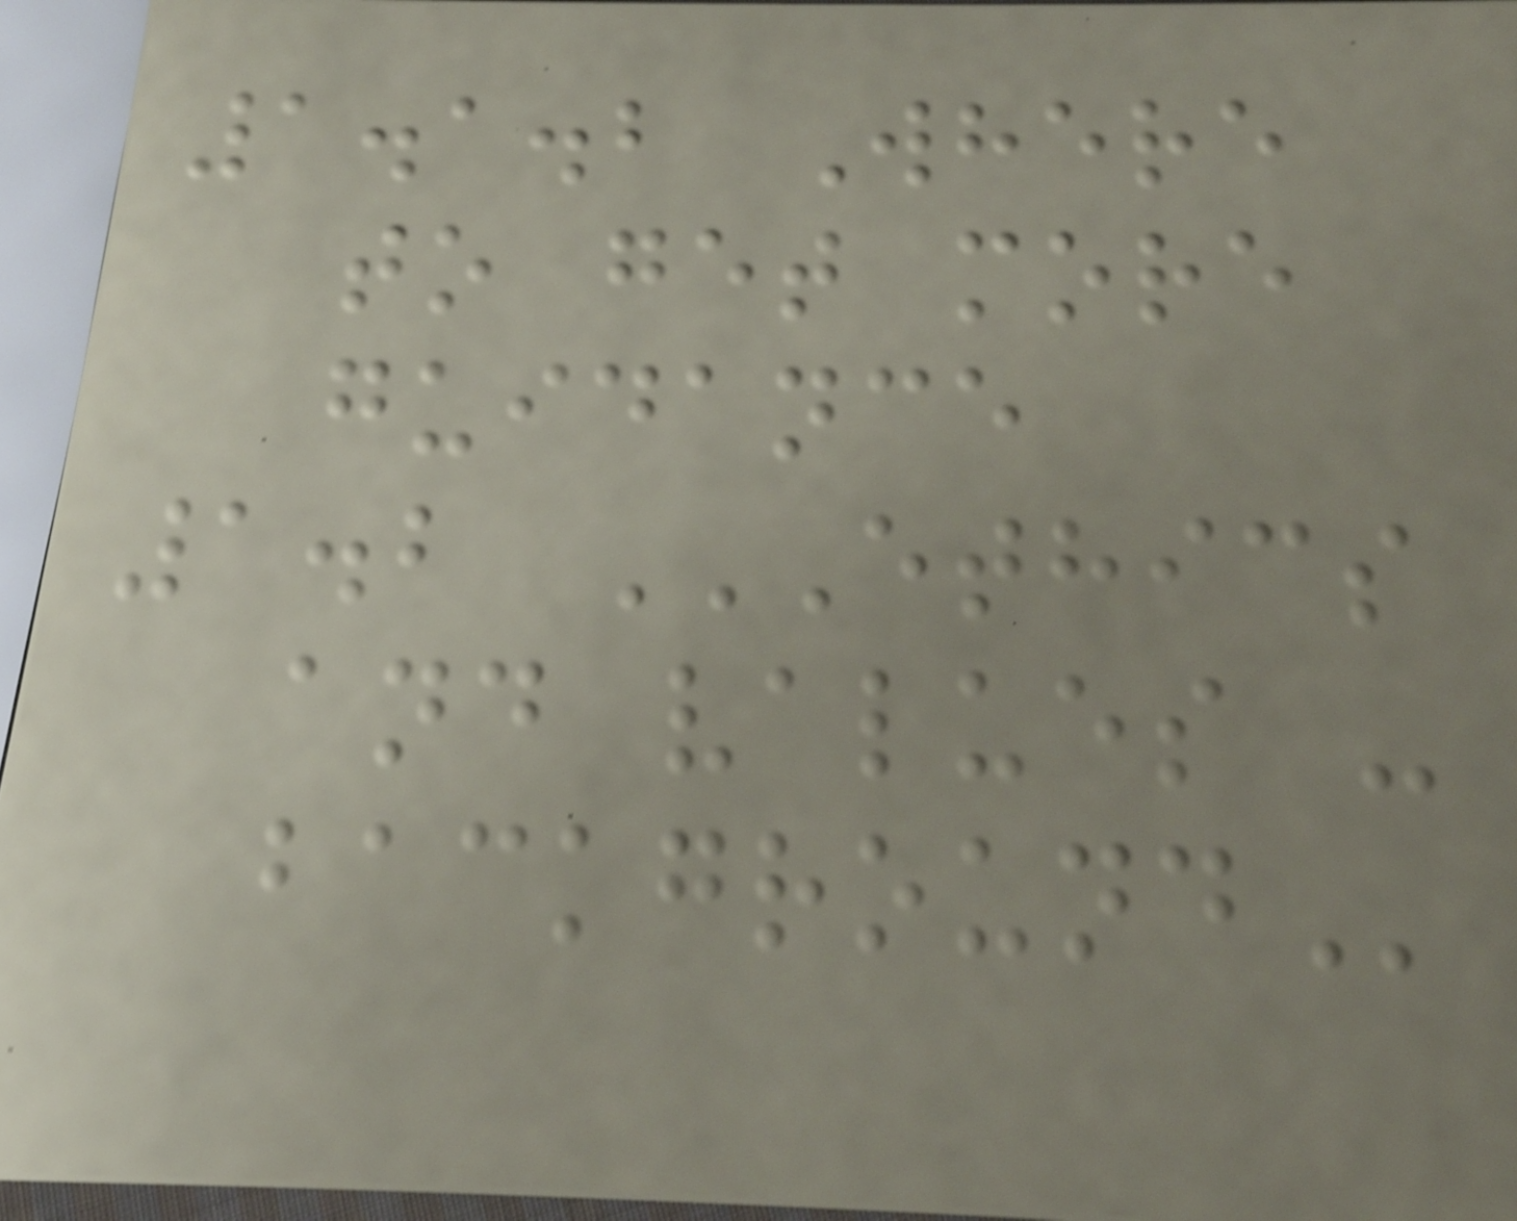1.1.2 Where
to get more
guidance
1.2 ETHICS
AND VALUES -
BACKGROUND
